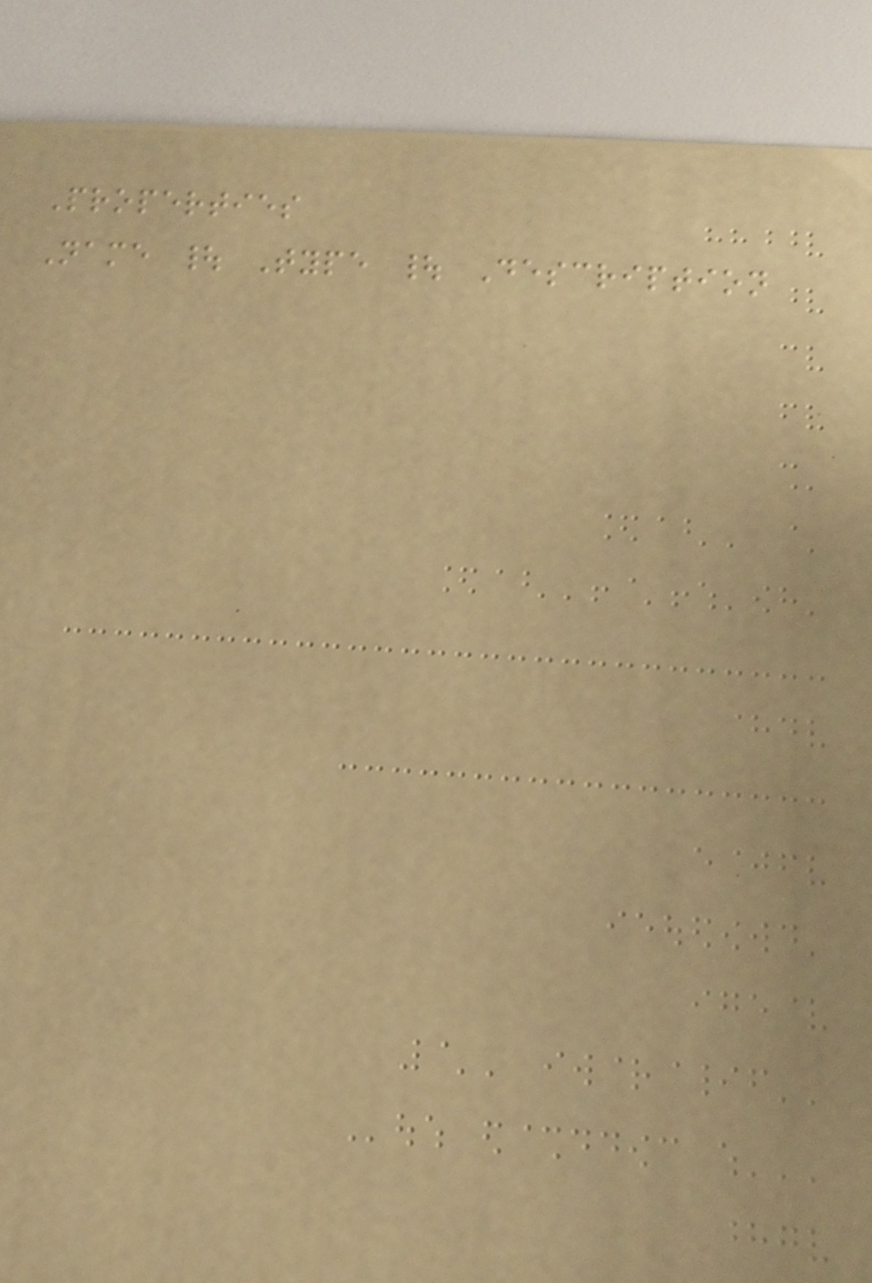Properties
Name | Type | Description
